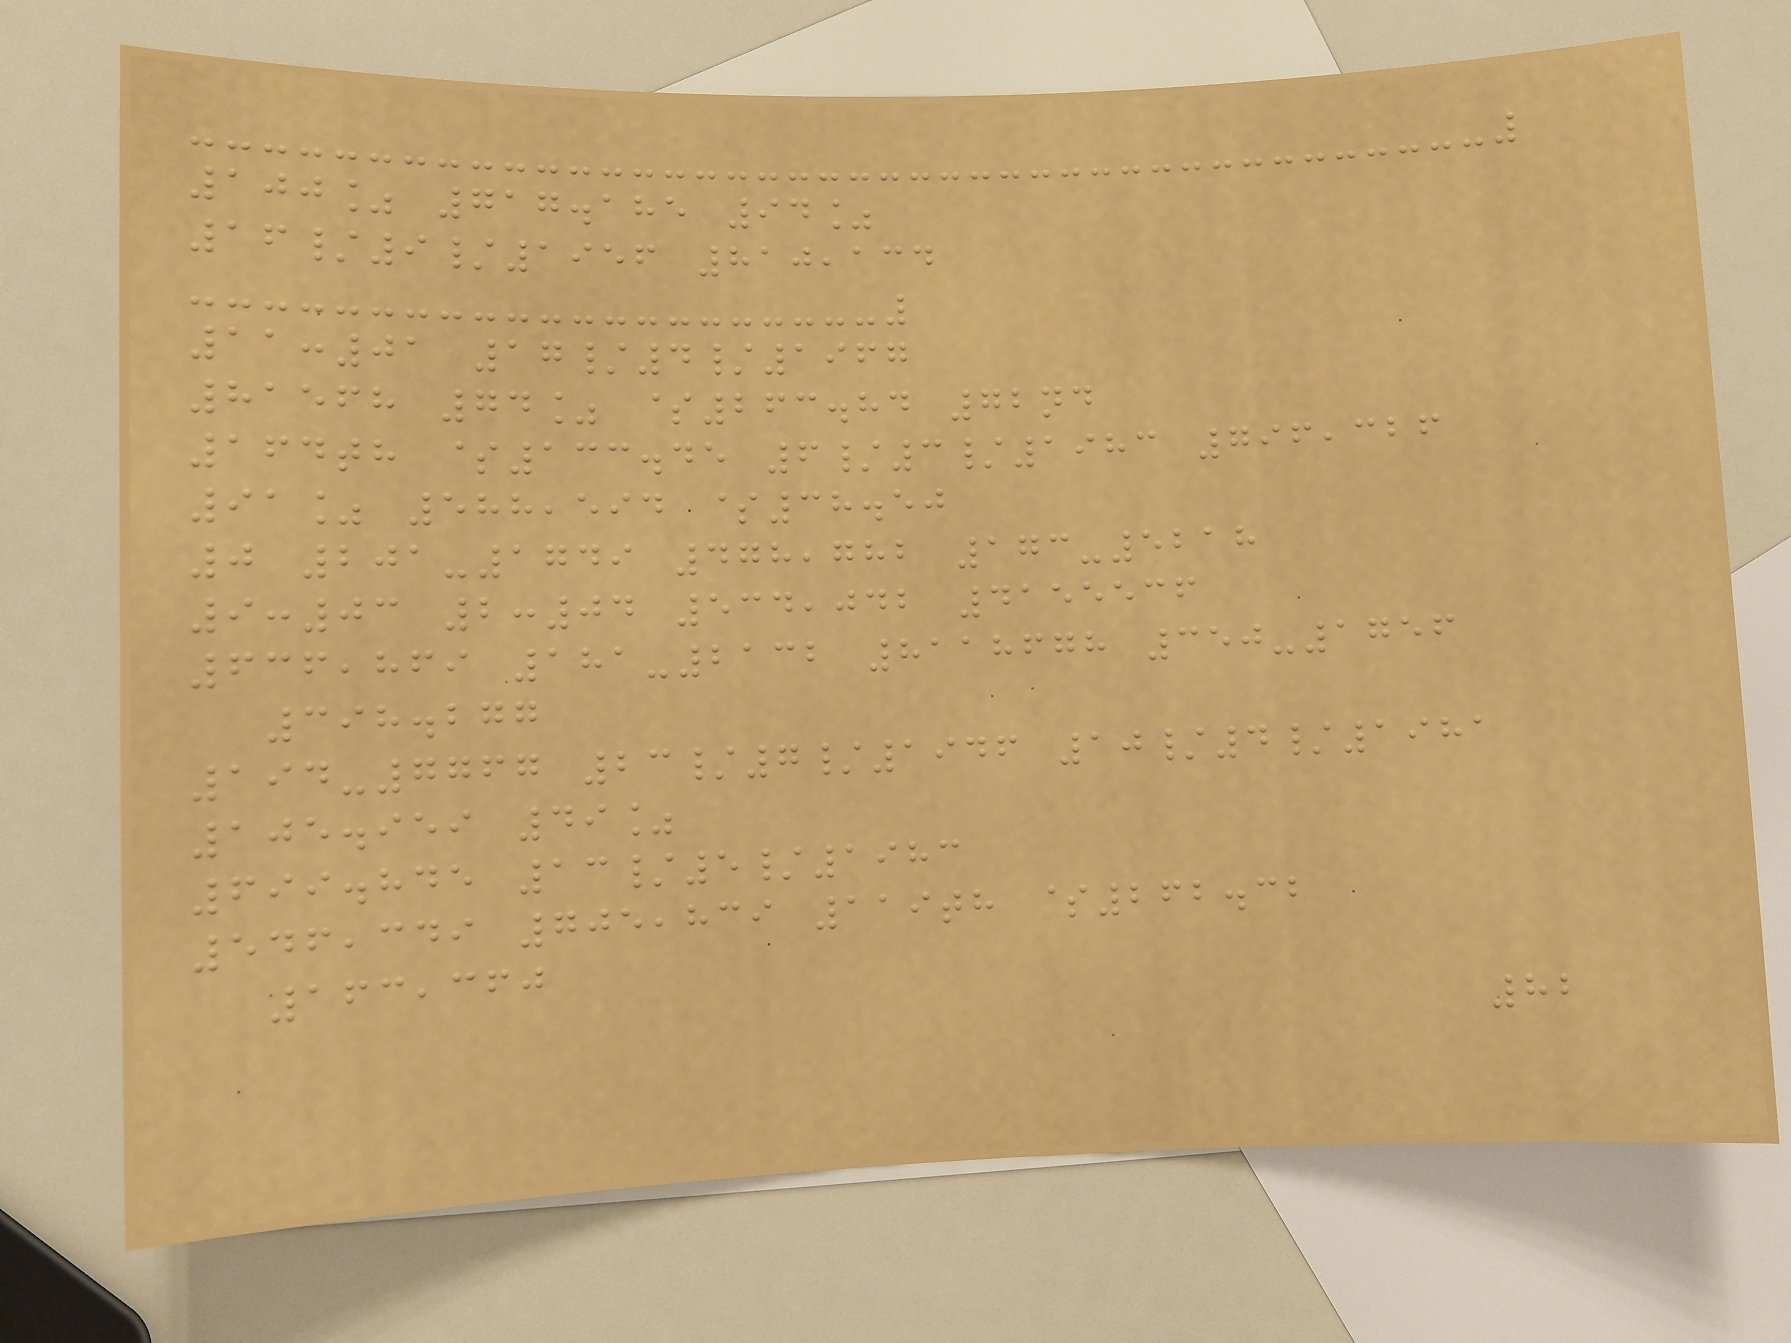100% 717.185 94%
16/9/1956 810,134
11:01 17/4/1967
81568 74% $263.84 72nd
164th $133.45 6/3/1983 796,326
91% 588,594 $38.50
0 201-1749 478,782 173-5218
9:03 2:04 534,042 4155536
636,869 181-2132 8118678 350-1756
398.277
194-7767 23/7/1946 10/4/1981
105.959 49%
699.845 13/5/1983
546,349 705,839 119th $262.32
163,360
82
